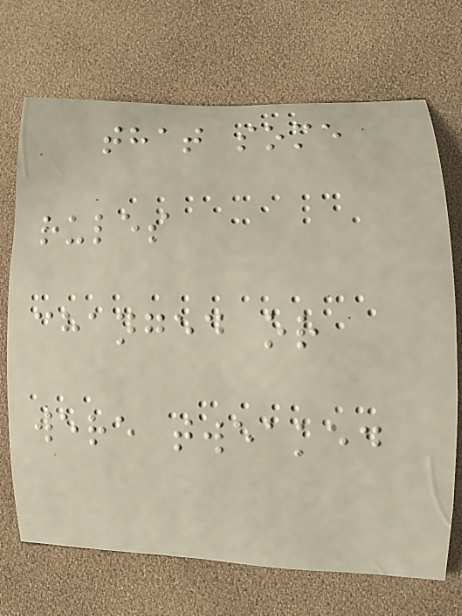that some
rules
changed or
were tweaked
